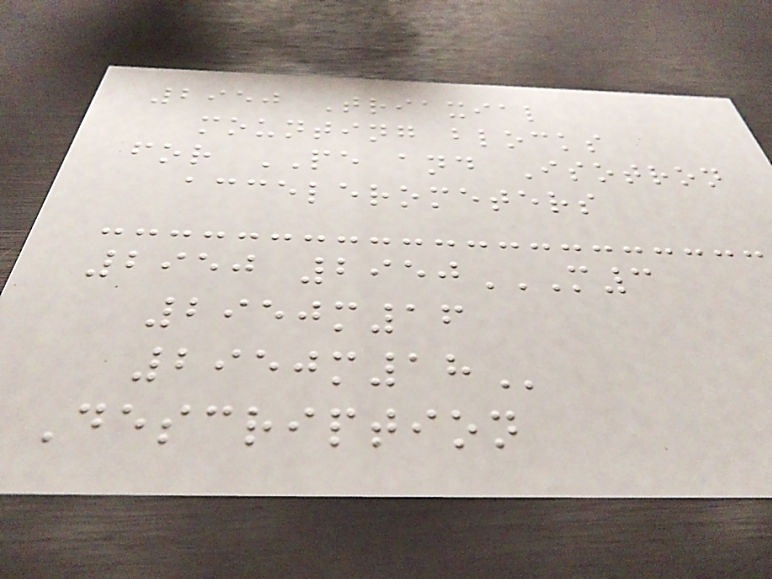2950 Triaxial
mounting blocks
for PE and Isotron
accelerometers
2950 2950M3
2950M16
2950M18
Description
